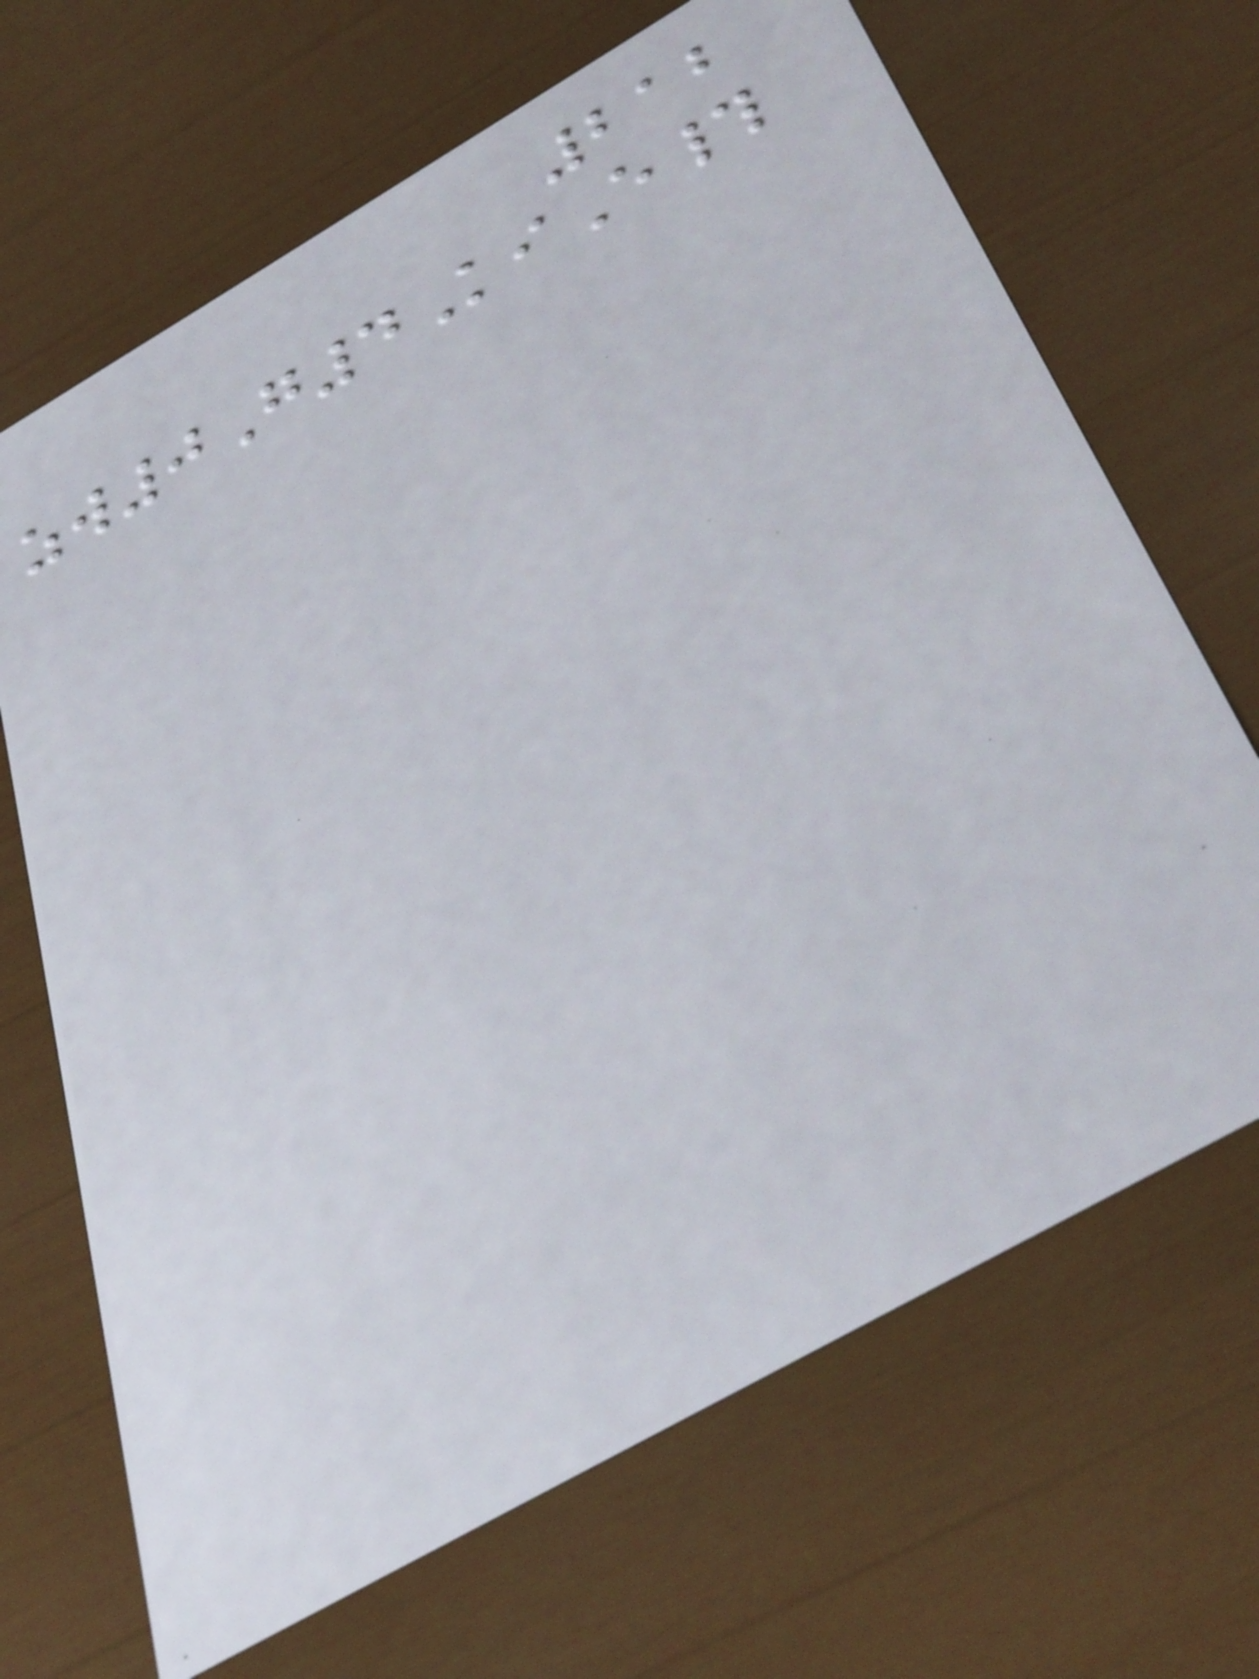212
zw0G4KiE#
